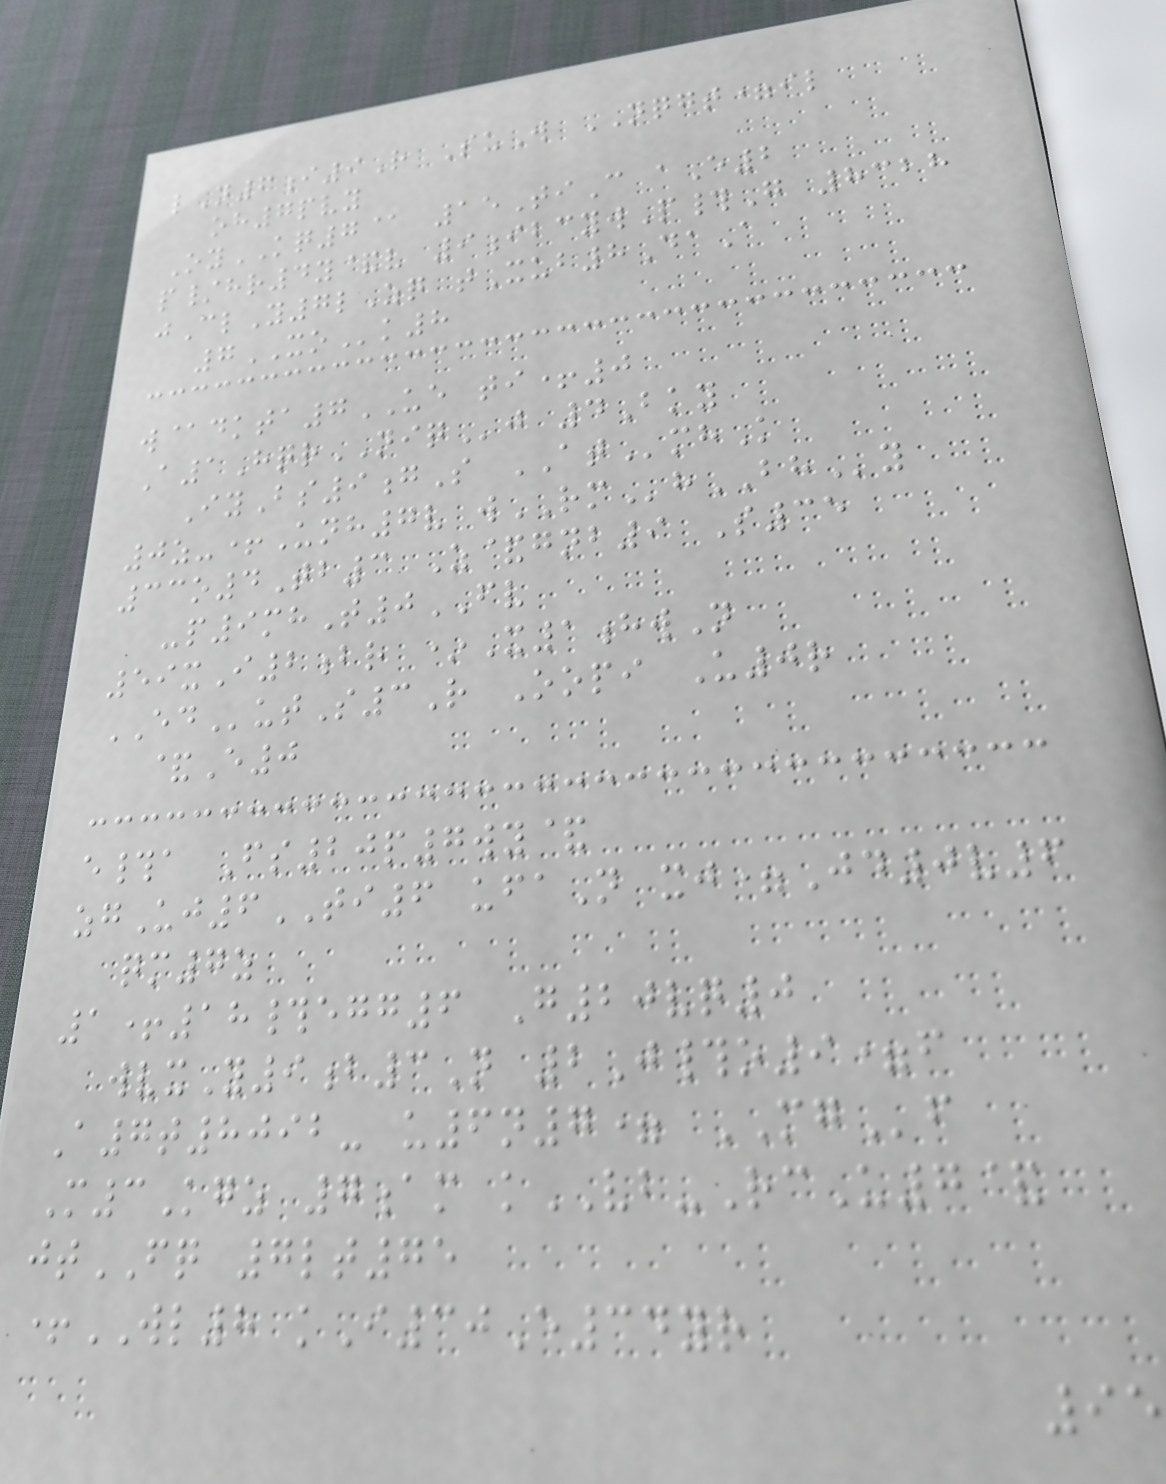lN6i9R SuW NQGT=il
oh7pvy
OyKQ7@ 15TiC aE2
p/hr4y&v 9ibcywP#G 8328
jClY7lZq tXub8DaA
7XOk8
w@dkta7UE ti+0
A1HqrNIQj 4Bky
IyBs9gS ATmhK
0z-+Unh7v wRMhBHy
33o4Tb3 Z&gnb9 S35
-p9mhT0FV
59xI2br *X1hwN
EDutS3R Oopi U0r
&E0
e#a Fs20p7wy&
zgUj6TI6 ufaN xj=Jd0v6
qm7z
1+18#egg6 G20vq0
wvxY9b3N 2J#o9=f
A7t8092- u6n7= MGf
M3Kgz 7am kVB-RcU7&
jtFQ 7lt75
+WL8 kI30E34yr
95
